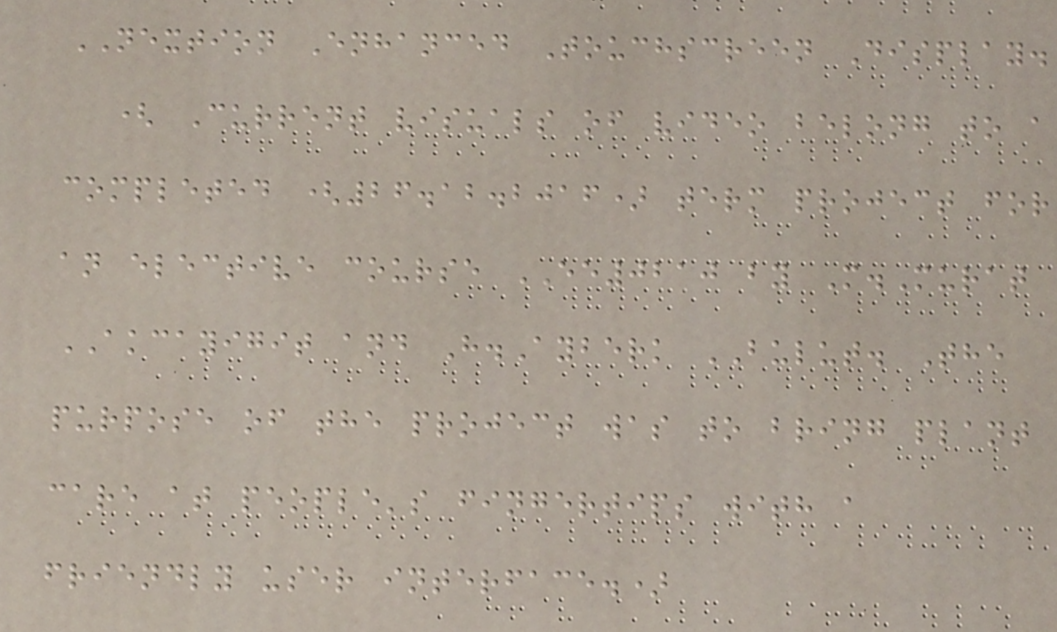NEXTION Enhanced Touchscreen Display.
( Current visuals of video belong to a
completed (26.12.2016) term project for
an elective course EE0210 by M.Murat
AKCAYIGIT and H.Ayberk BULUT. The
purpose of the project was to bring plant
care at people's fingertips with a
friendly user interface.)
